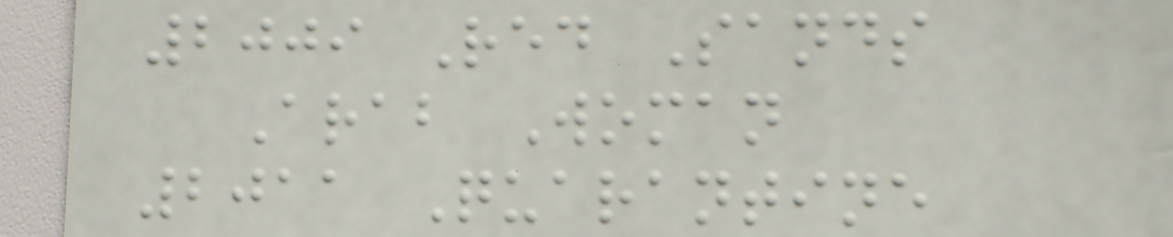2009 Red Sands
Arab Woman
2011 Quarantine
